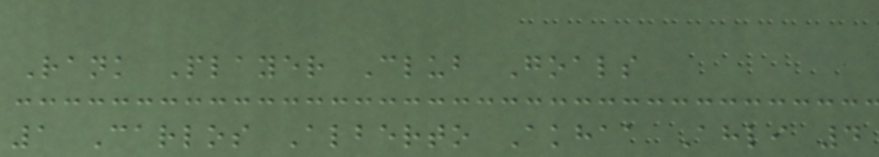Rank Player Club Goals
1 Carlos Alberto Akhaa Ahli 4
